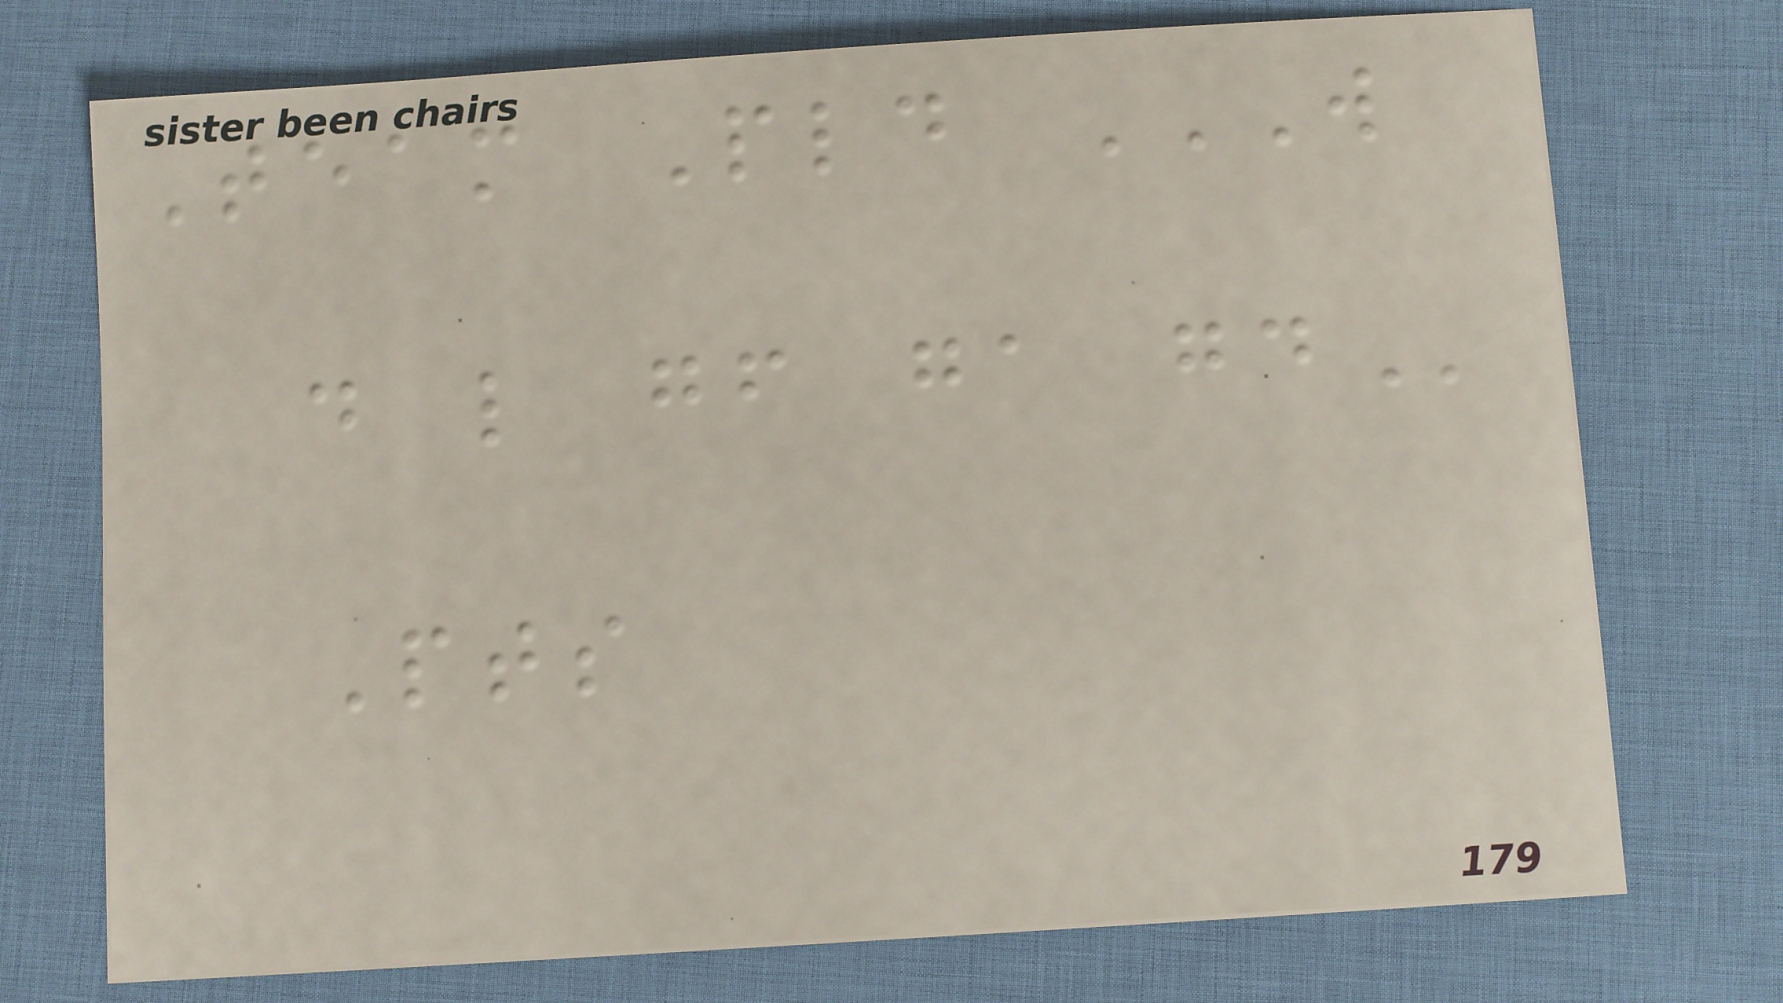Team Pld W
D L GF GA GD
Pts
